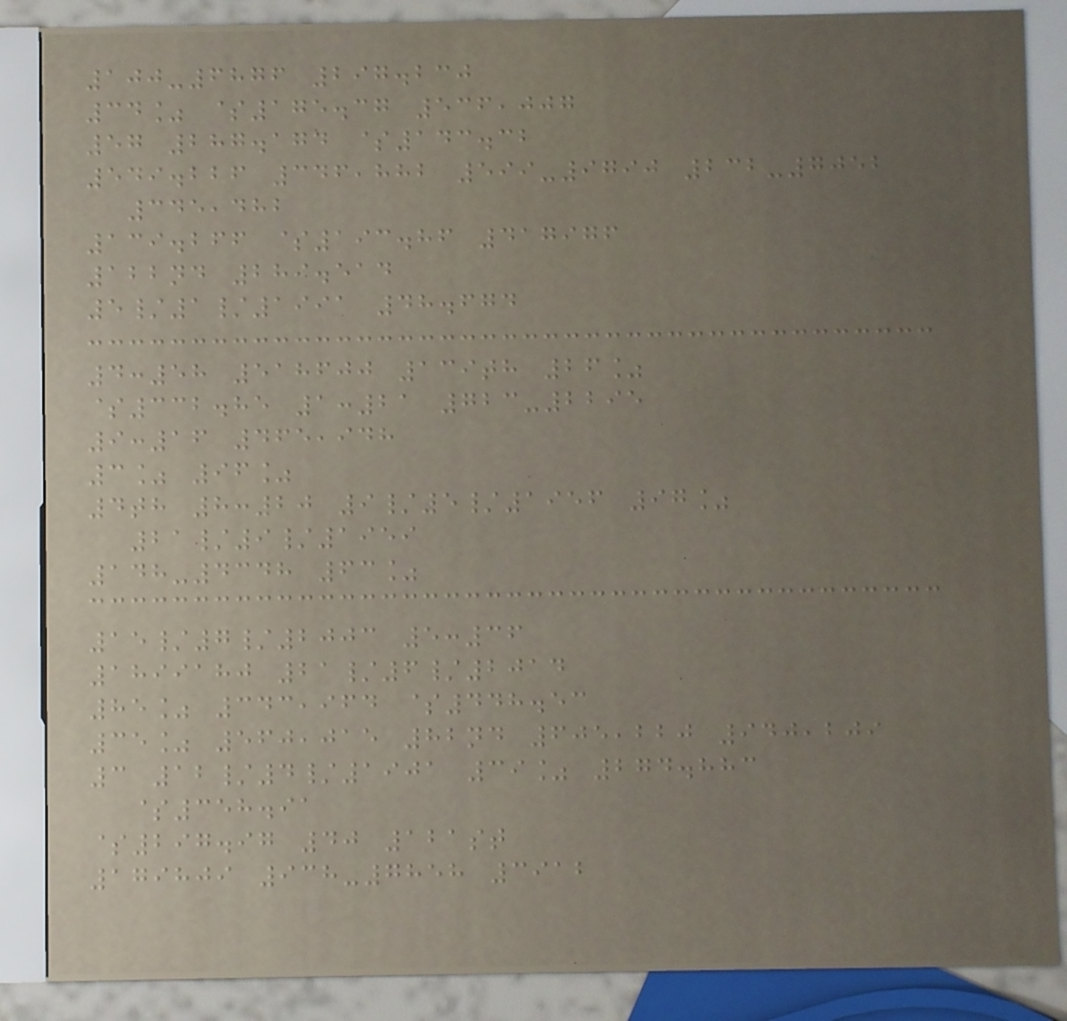100-6876 297.230
34% $175.37 536,007
57 287.174 $143.32
549.226 346,882 599-9790 232-7052
345,482
139.266 $193.86 417976
122nd 289.514
5/1/1991 48.674
4:58 518600 139th 26%
$332.85 1:21 723-2295
9:16 465,948
3% 96%
4th 8:20 9/5/1956 97%
21/9/1959
148-4348 63%
15/7/2003 5:36
1899180 21/6/2014
85% 343,964 $448.53
35% 560,015 82nd 605,220 940,209
3 12/4/1901 39% 274.883
$358.91
$297.97 40 121st
179809 938-7858 3912
